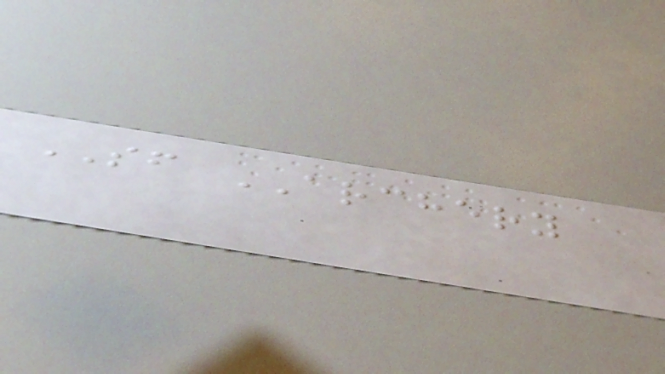SF ARCHERY
